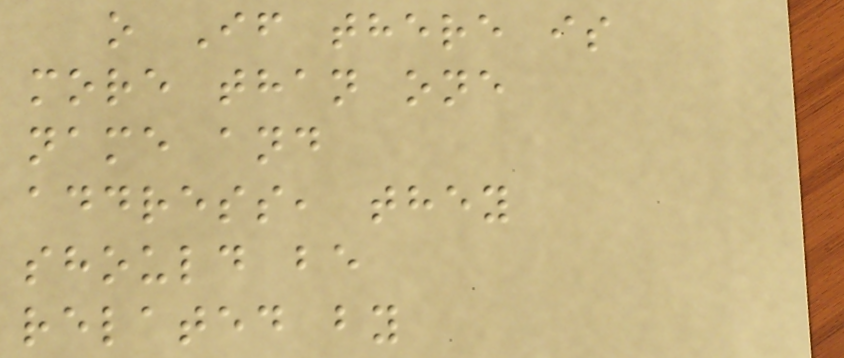o If there is
more than one
name and
address, they
should be
related by
